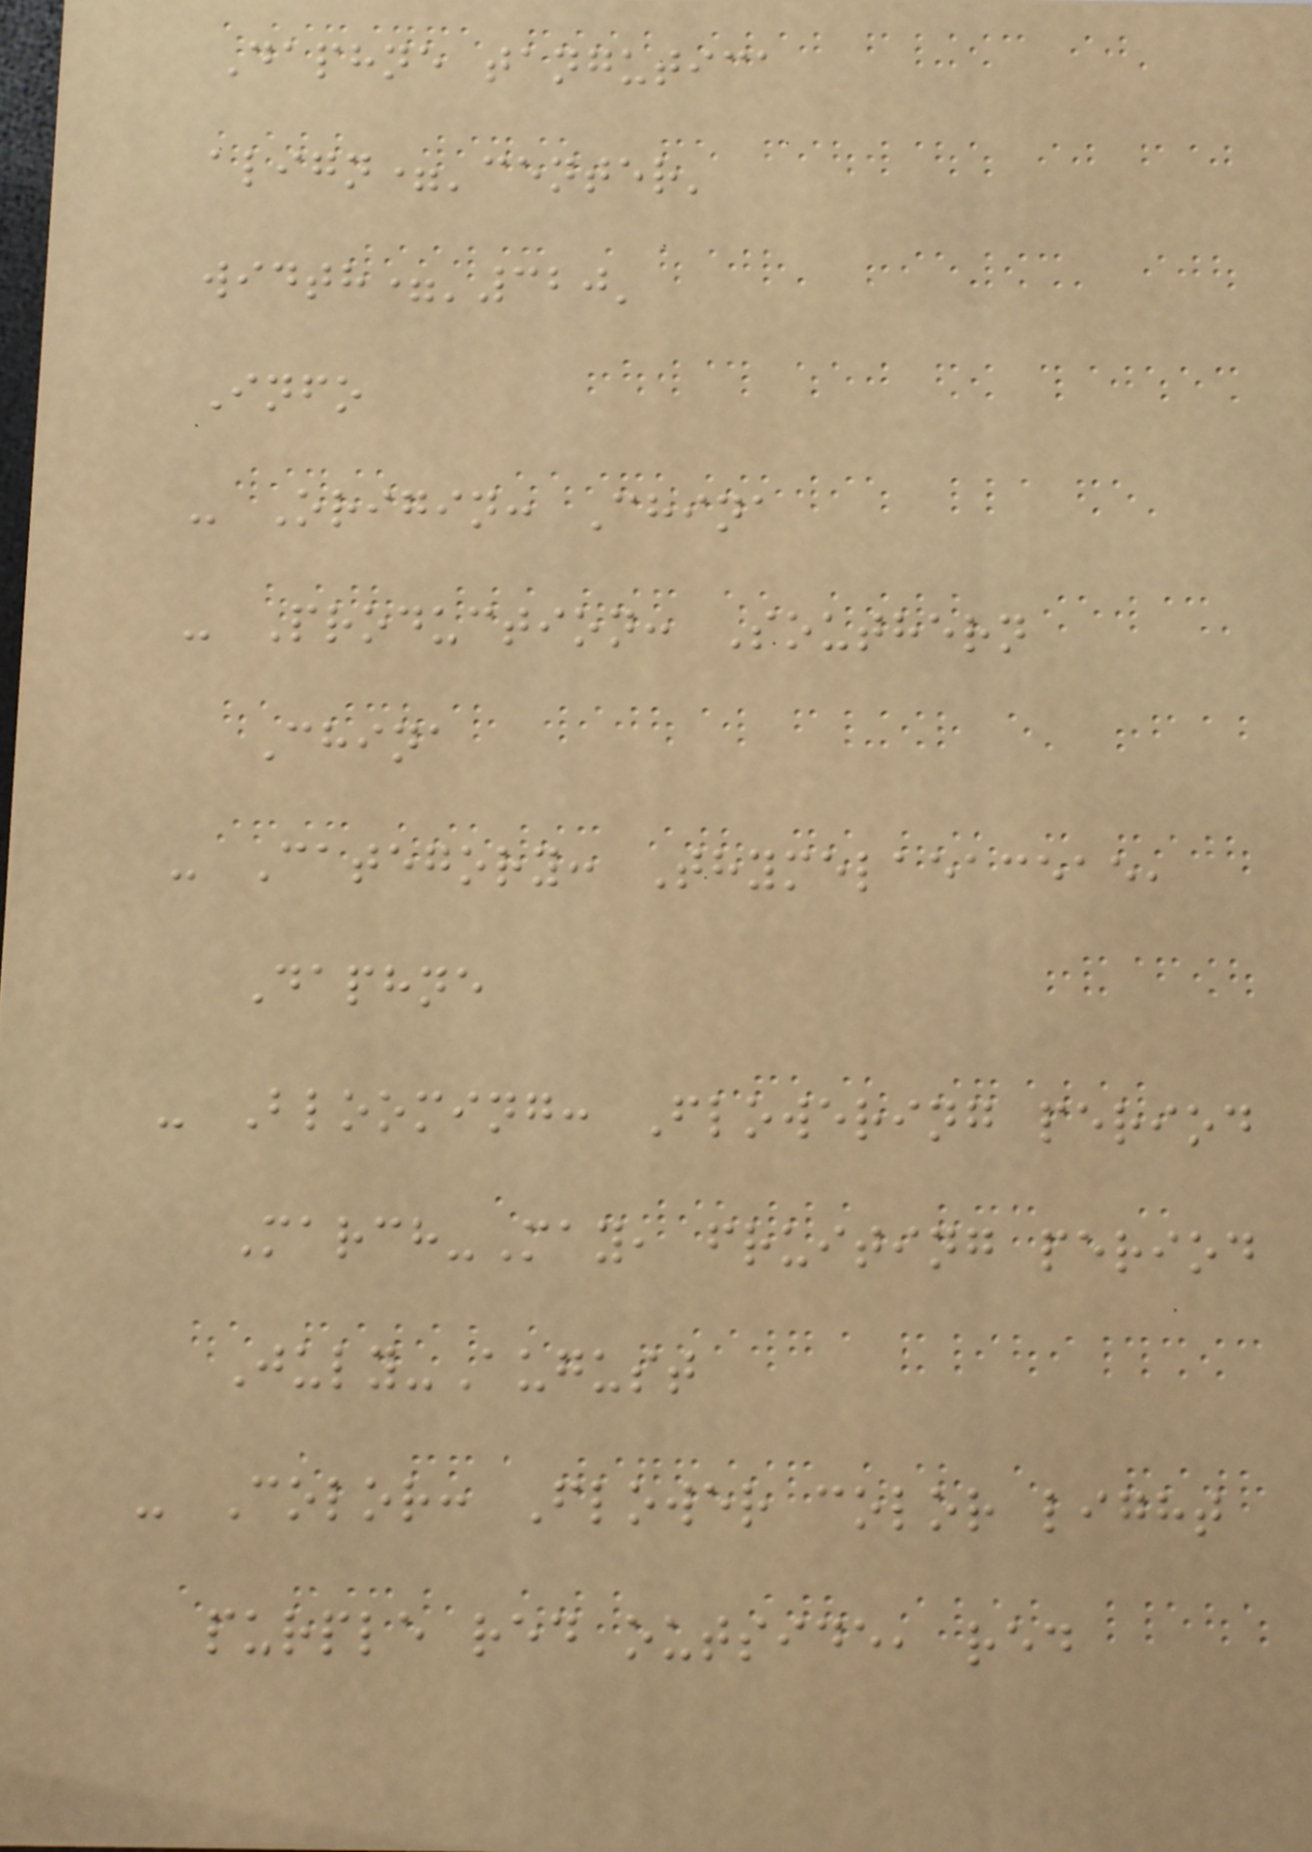Daphne tangutica
align='center'
width='320'
Info
- Origin: China
- Production: Southern
China
- Category: Thymelaeaceae,
Daphne
- Blooming: Flowering period
March-May, fruiting period
July-August
- Color: Flower color light
purple red outside, red
